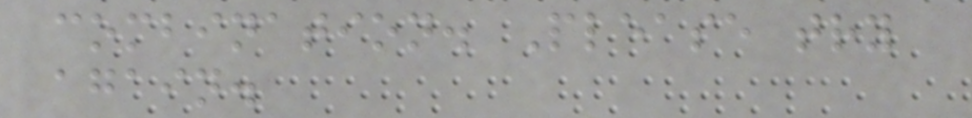combination. Please try
again.
